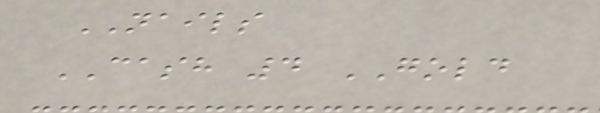NAILS
CASH 4 GOLD
